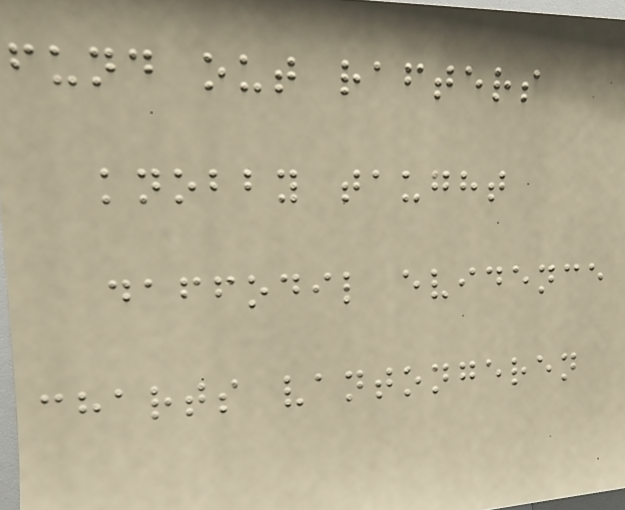fund out rafters
knobby taught
daffodil evidence
charts vantongeren
